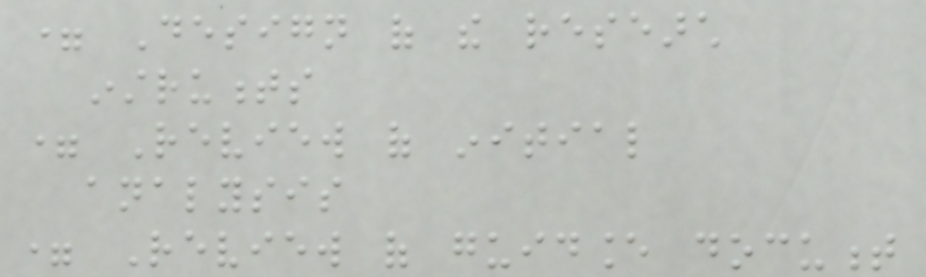= Design of the research
instruments
= Review of initial
analysis
= Review of guidance document
